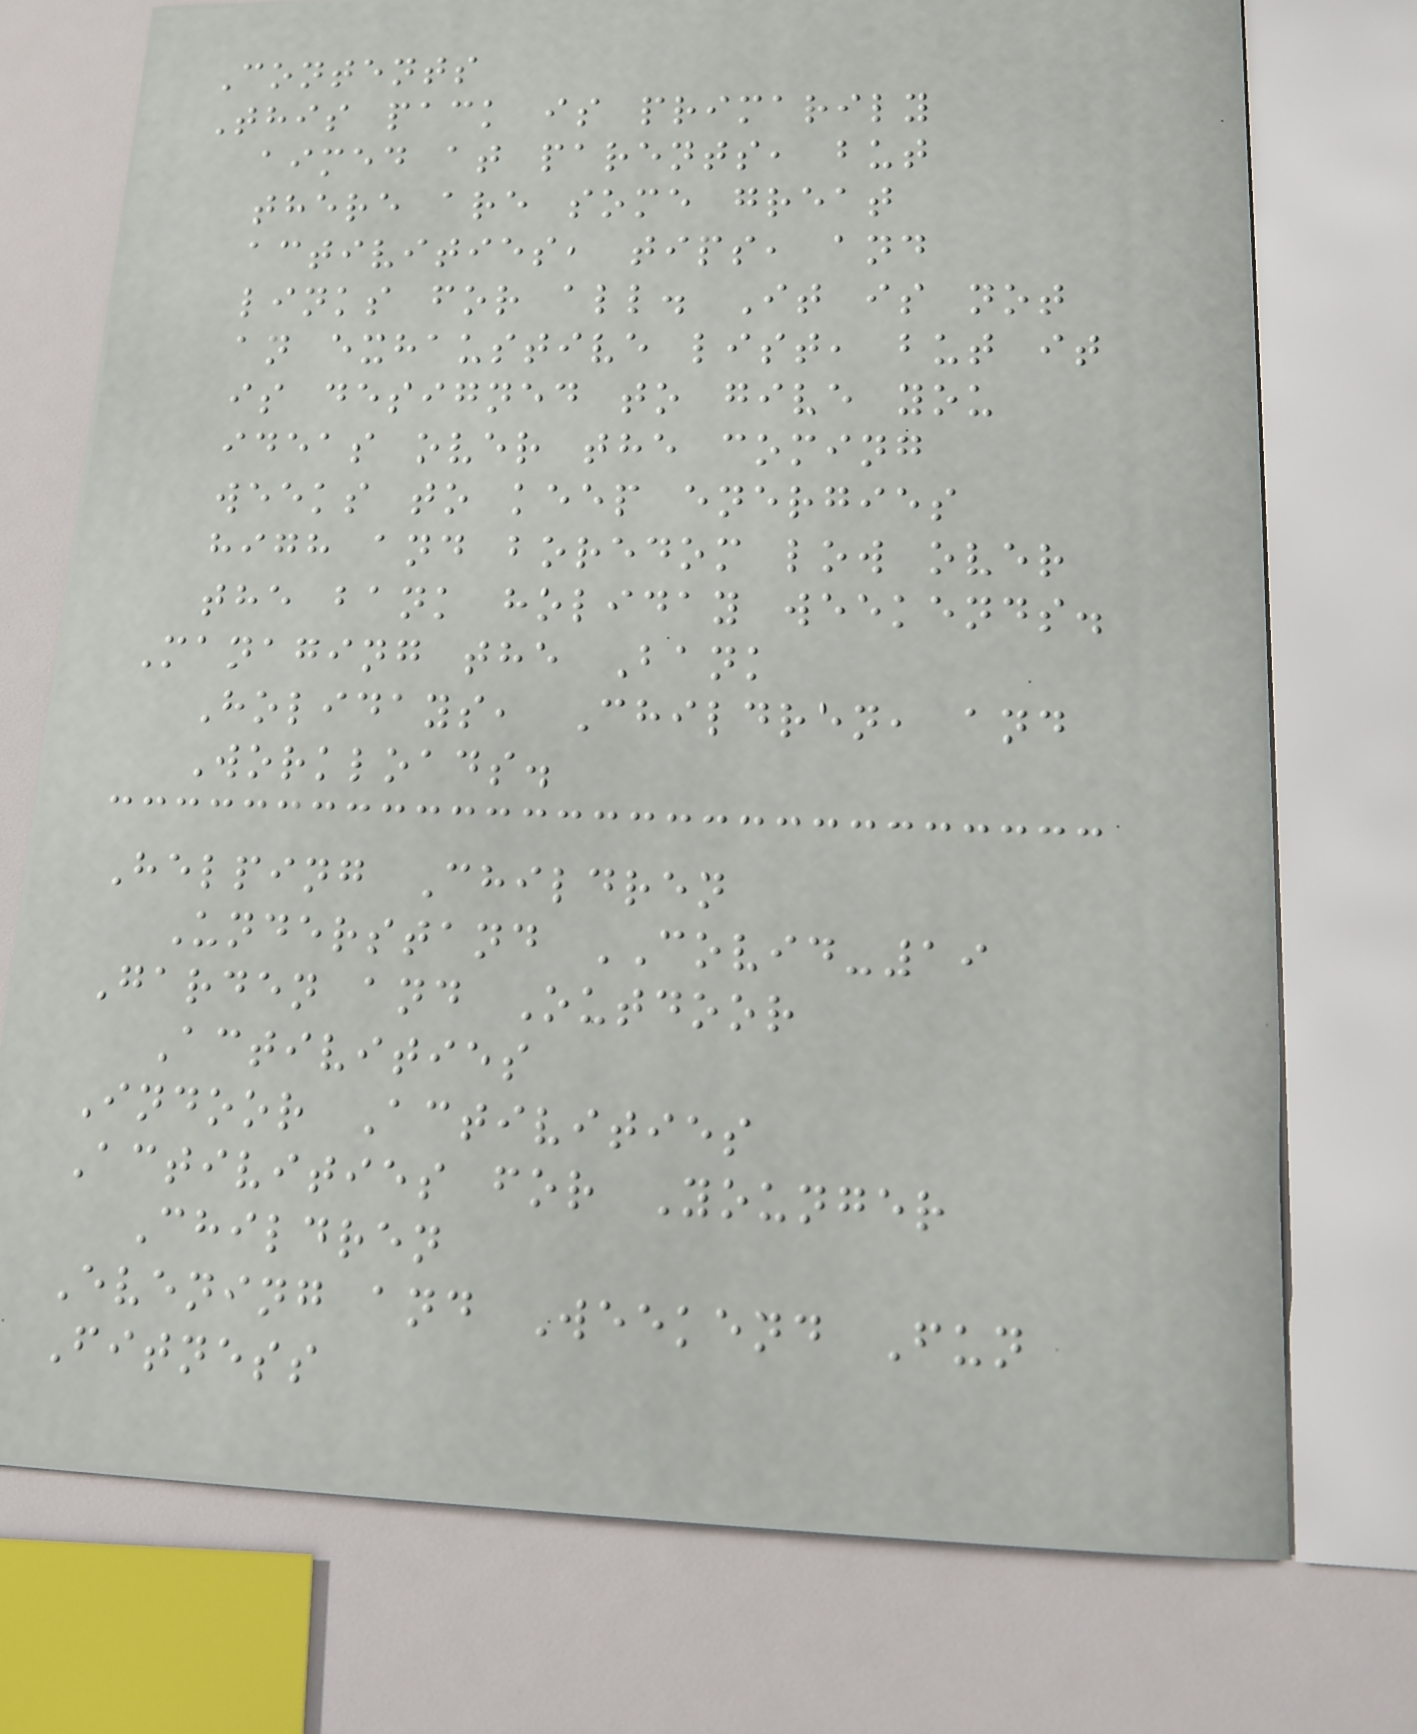Contents
This pack is primarily
aimed at parents, but
there are some great
activities, tips, and
links for all. It is not
an exhaustive list, but it
is designed to give you
ideas over the coming
weeks to keep energies
high and boredom low over
the bank holiday weekends.
Managing the Bank
Holidays, Children, and
Workloads.
Helping Children
Understand COVID-19
Garden and Outdoor
Activities
Indoor Activities
Activities for Younger
Children
Evening and Weekend Fun
Fitness
